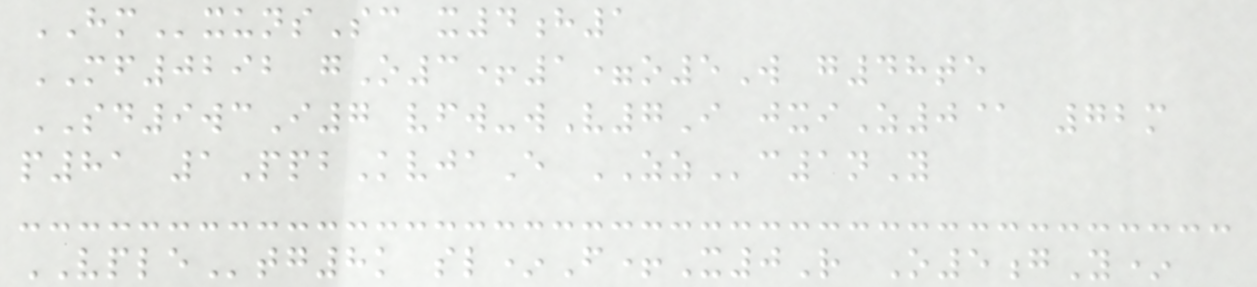HMxunsSc x4h1
MF0292 gO3+1=o5W g48te
SD9wcI7 vfw-wV7I jxiZ0@ 72m
p81 1PpbKvjaE ZZc1nY
VPLEtg8k sl*F+X0R O5gY*
